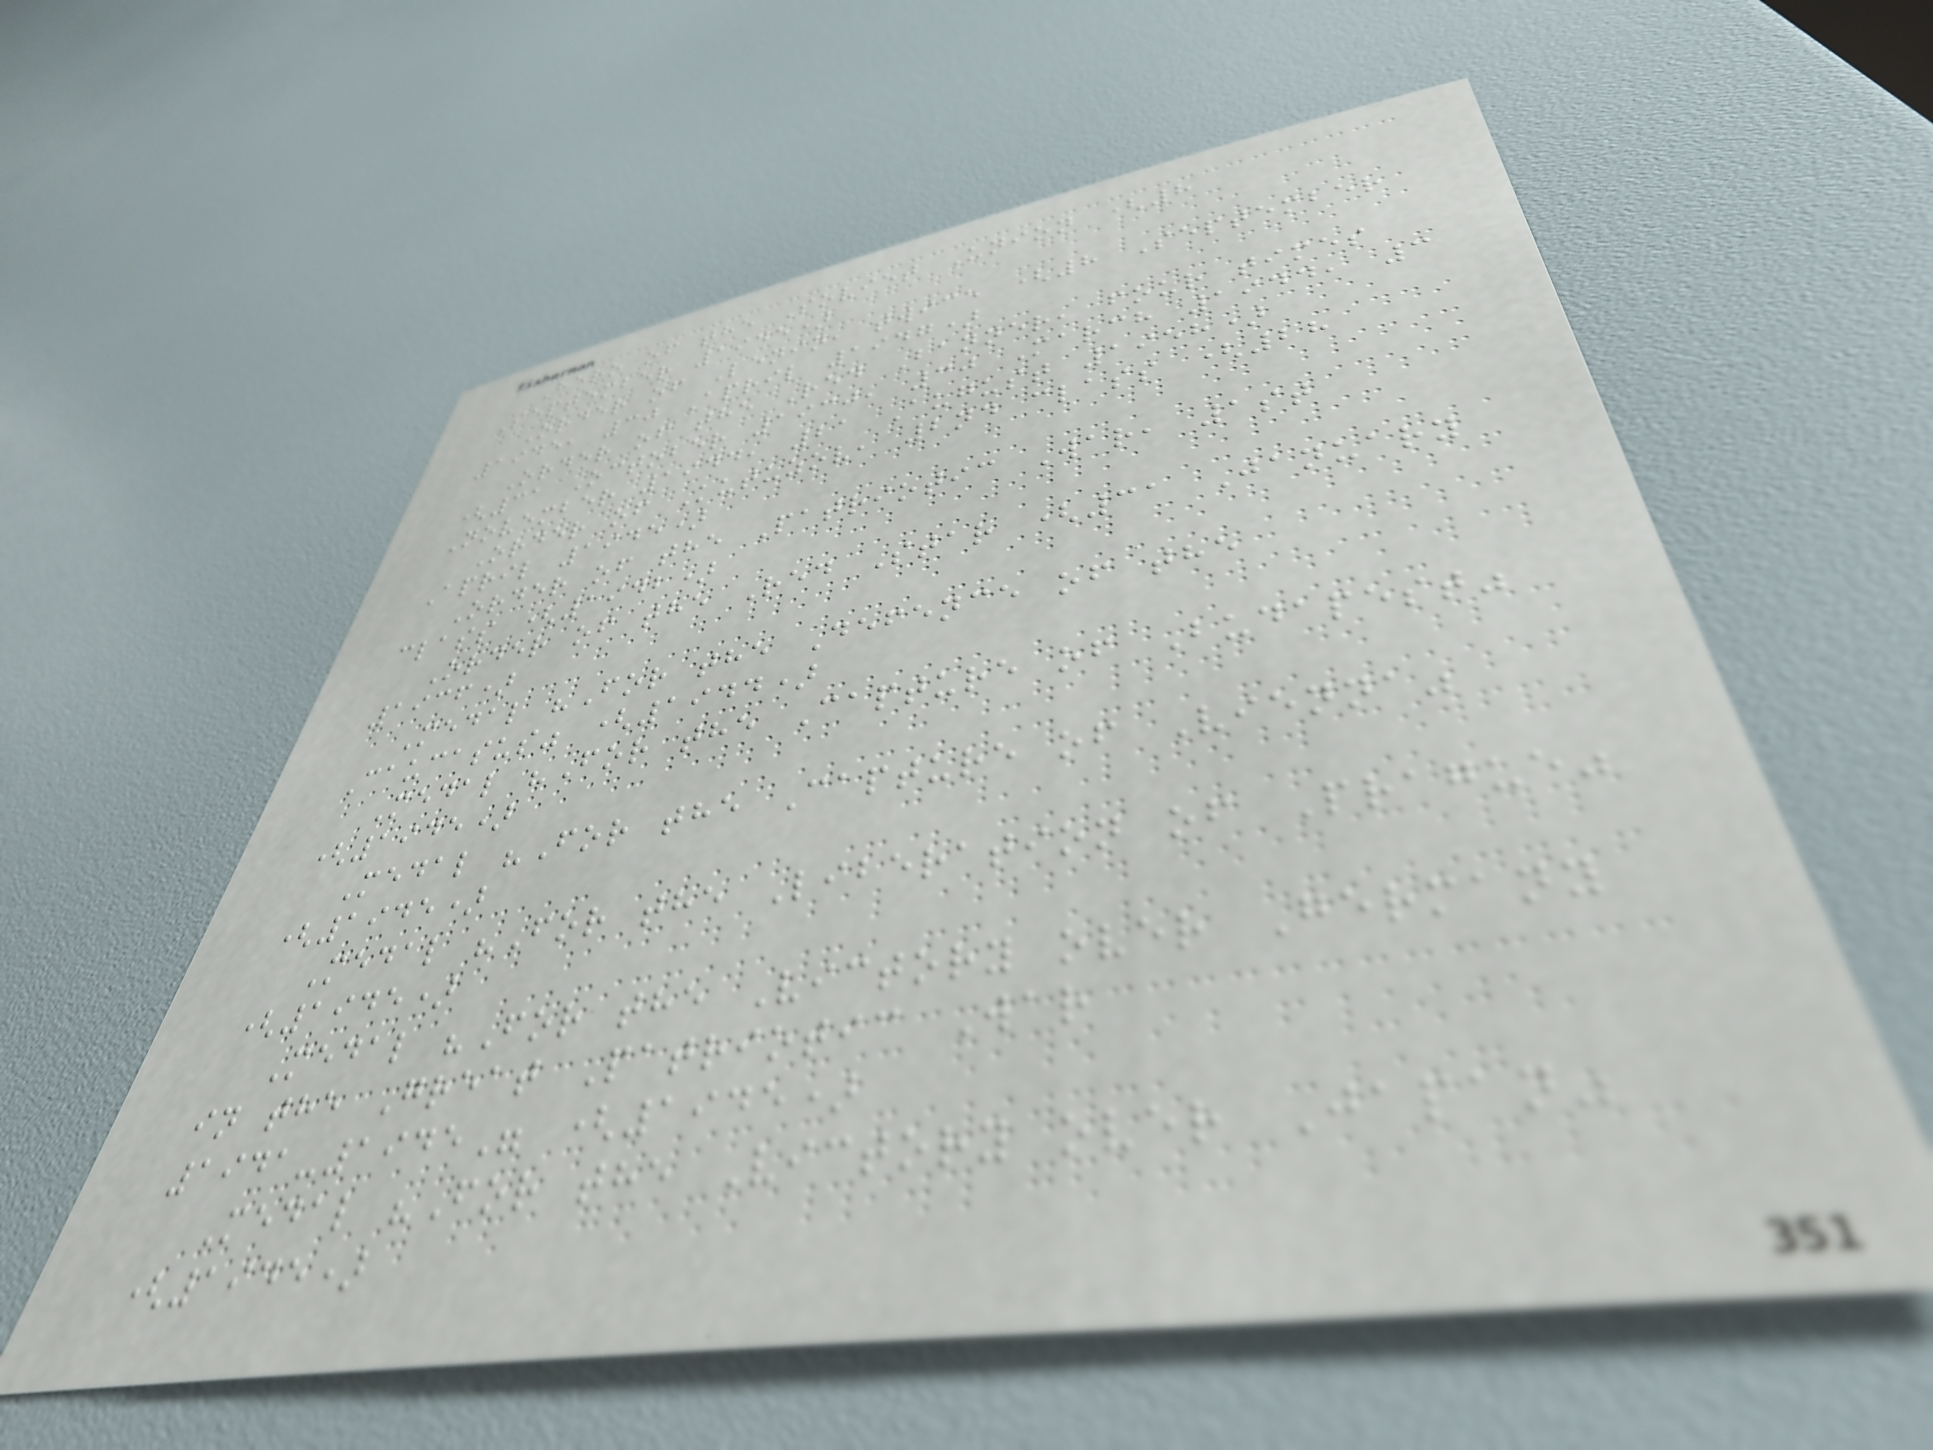Hero of the Soviet Union (8
September 1945)
Order of Lenin, twice (8 September
1945, 30 April 1947)
Order of the Red Banner, four times
(31 October 1930, 30 March 1944, 3
November 1944, 21 August 1958)
Order of Kutuzov, 2nd class (28
April 1945)
Order of the Patriotic War, 1st
class (1942)
Order of the Red Star (31 January
1936)
Medal "For the Defence of the
Caucasus" (1944)
Medal "For the Capture of Budapest"
(1945)
Medal "For the Capture of Vienna"
(1945)
Medal "For the Liberation of Prague"
(1945)
Medal "For the Victory over Germany
in the Great Patriotic War
1941-1945" (1945)
Medal "For the Victory over Japan"
(1945)
